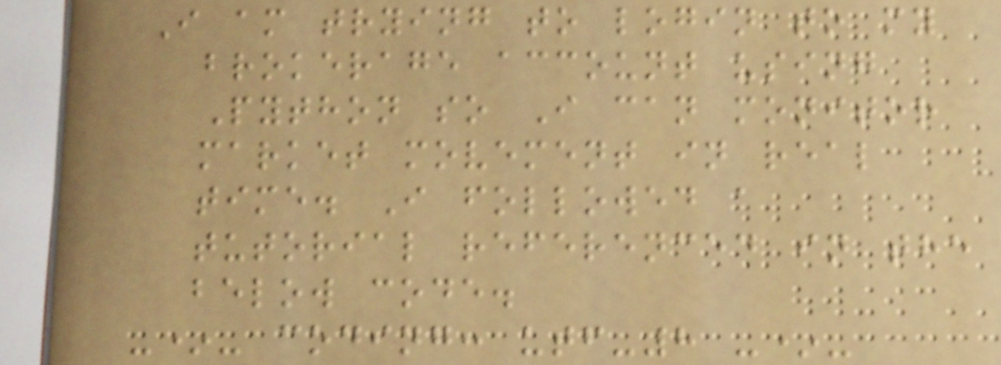I am trying to login to my
brokerage account using
Python so I can monitor
market movement in real
time. I followed a
tutorial referenced in the
below code.
-*- coding: utf-8 -*-
